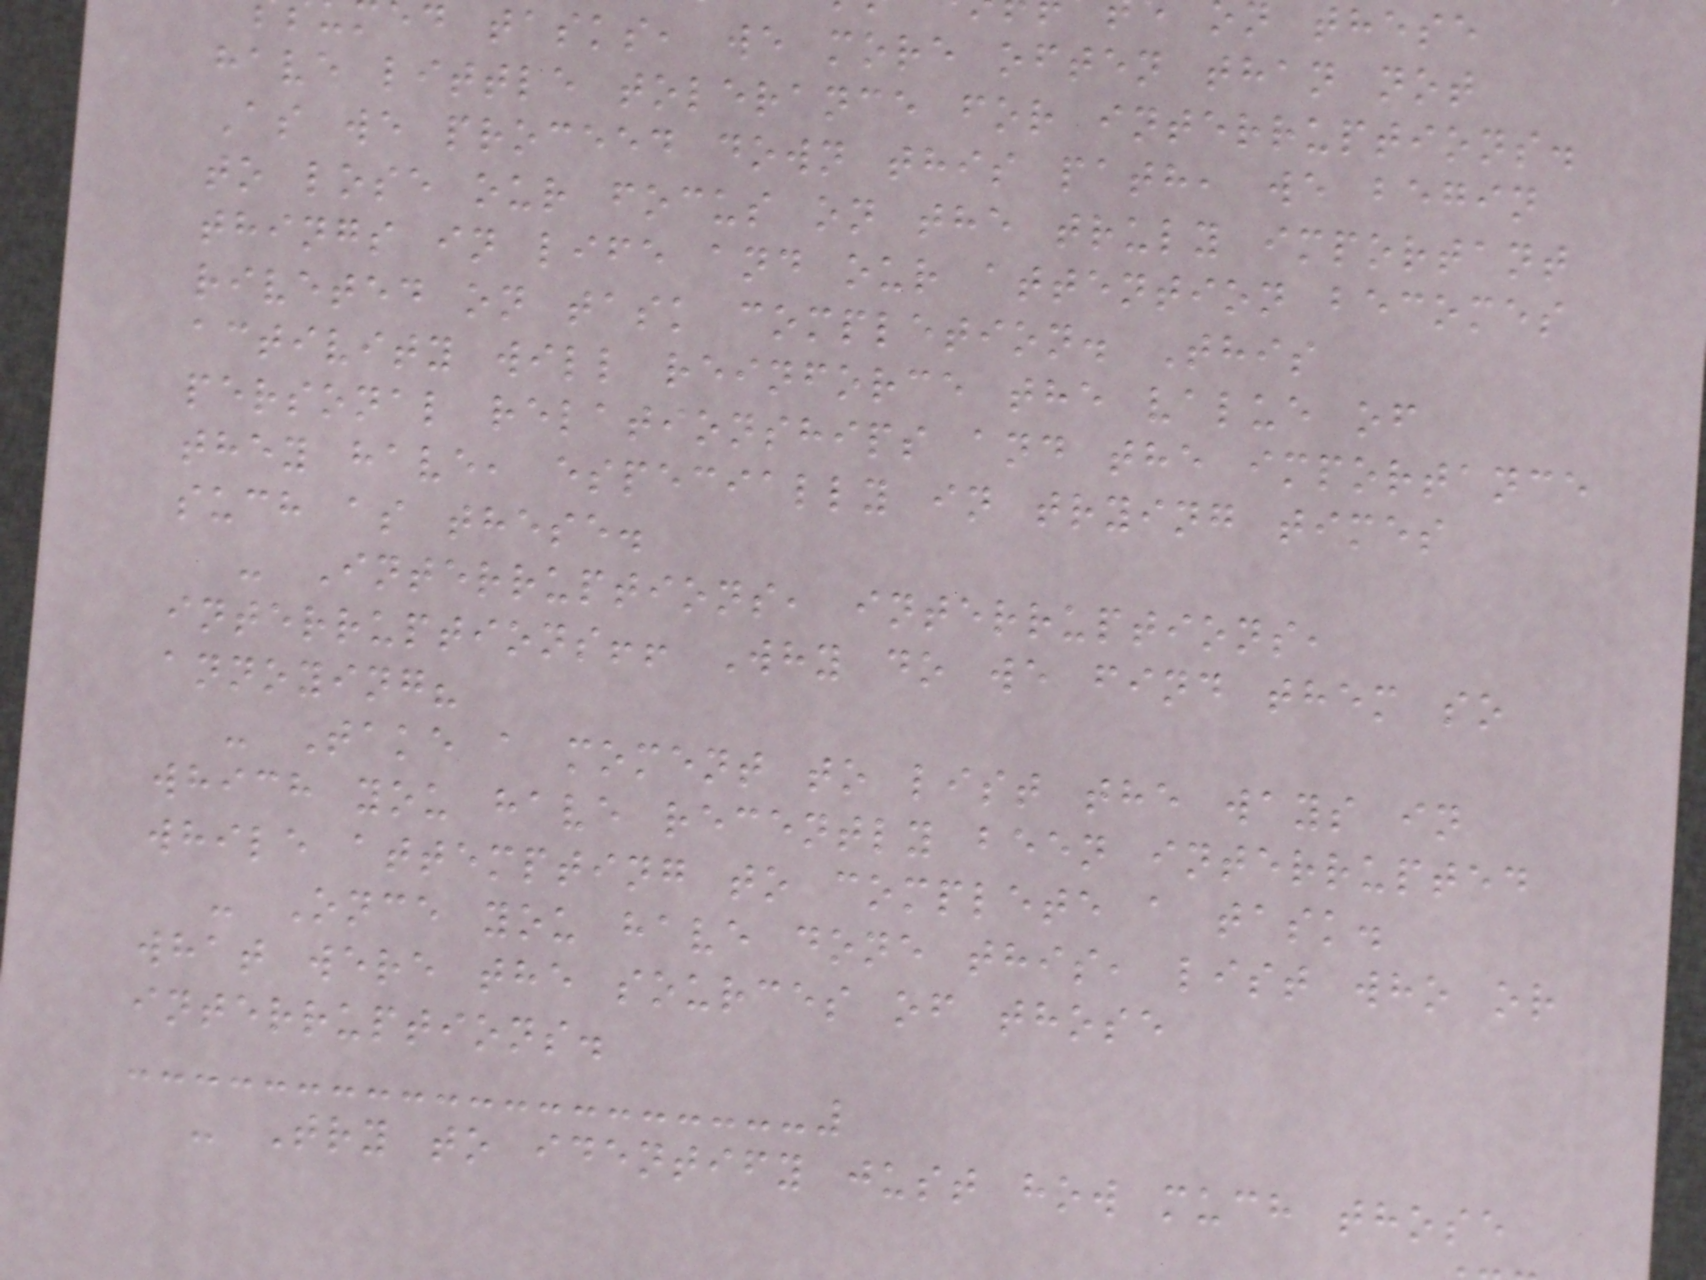ed tasks, we more often than not
have little tolerance for interruptions.
As we proceed down this path, we begin
to lose our focus on the truly important
things in life and our attention becomes
riveted on task completion. This
activity will reinforce the value of
personal relationships and the importance
they have, especially in trying times
such as these.
- Interruptions, interruptions,
interruptions!! Why do we find them so
annoying?
- Take a moment to list the ways in
which you have recently been interrupted
while attempting to complete a task.
- Once you have done this, list who or
what were the sources of those
interruptions.
- Try to identify just how much those
